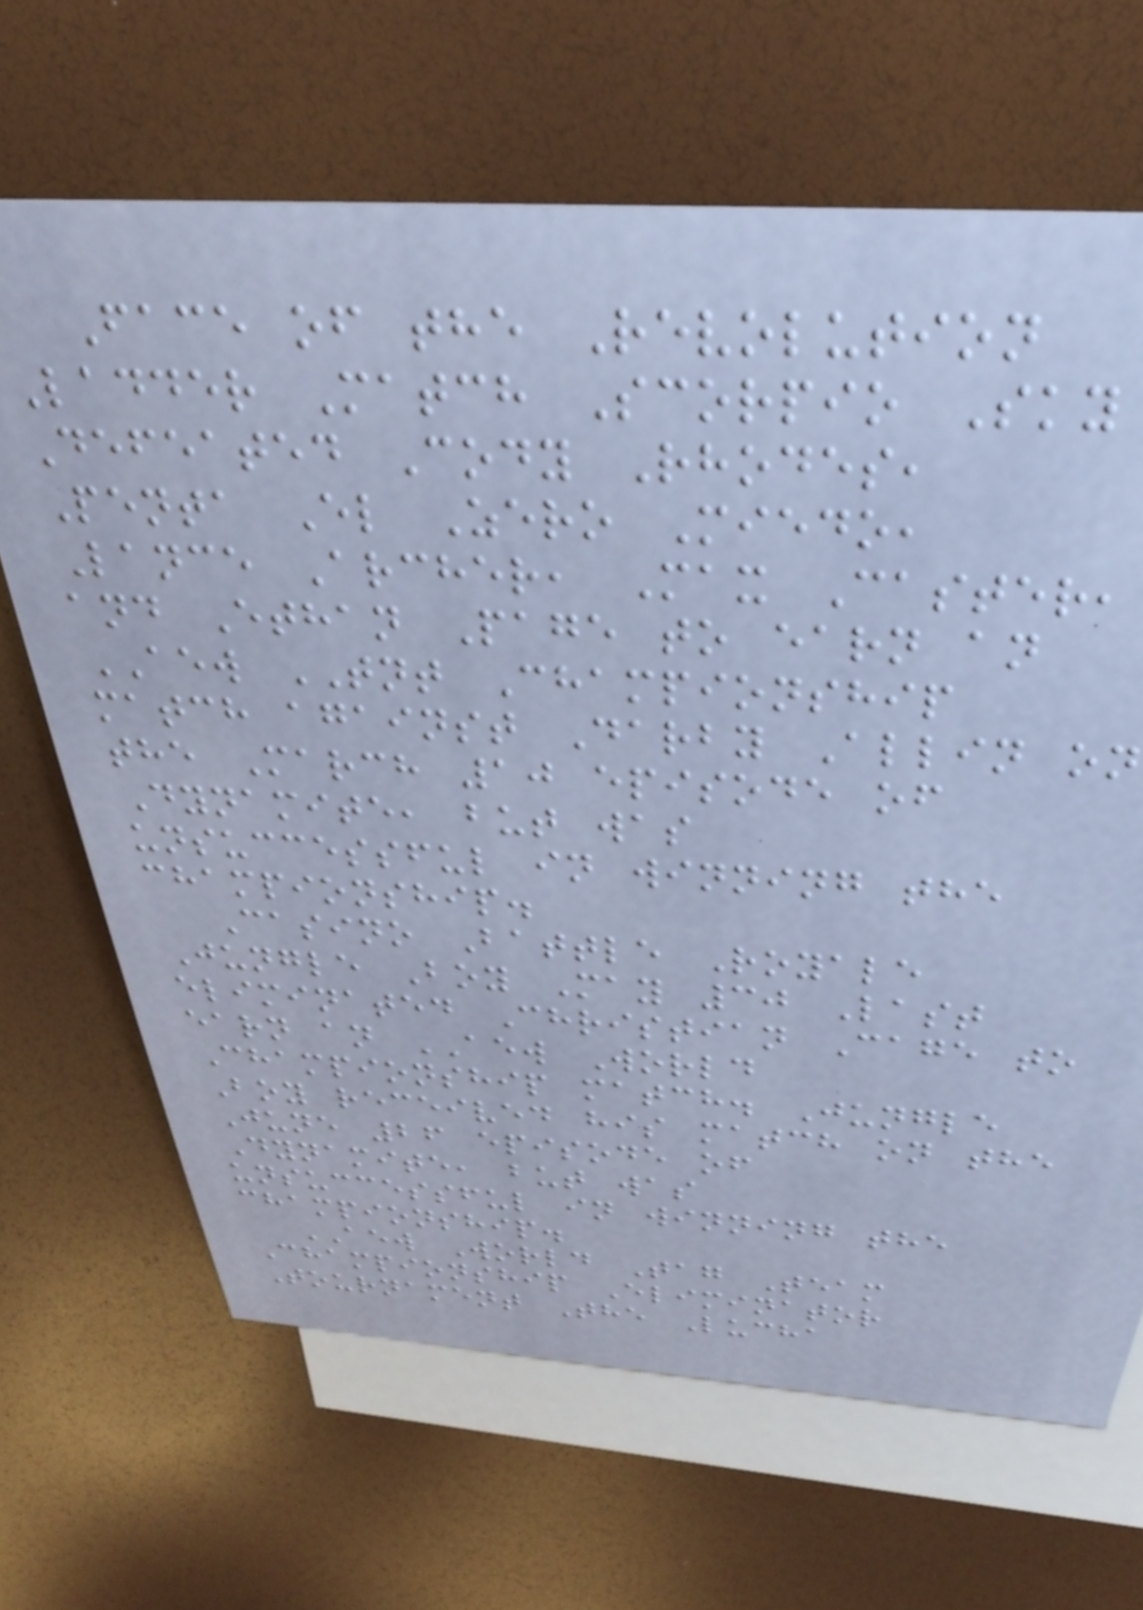Face of the Revolution
Ladder Match Scorpio Sky
Defeated Cody Rhodes,
Penta El Zero Miedo,
Lance Archer, Max Caster,
and Ethan Page to earn an
AEW TNT Championship
match against Darby Allin on
the March 10 episode of
Dynamite, but was
unsuccessful in winning the
championship.
Casino Battle Royale
Jungle Boy May 30 Last
eliminated Christian Cage to
earn an AEW World
Championship match. Jungle
Boy received his match on the
June 26 episode of
Dynamite, but was
unsuccessful in winning the
championship.
AEW World Tag Team
Championship Eliminator
Tournament The Lucha
